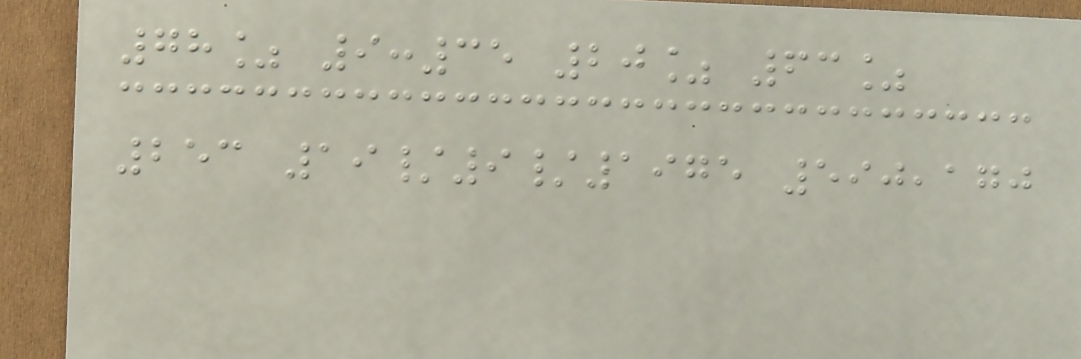78% 9:35 20% 63%
253 19/9/1975 590,170
